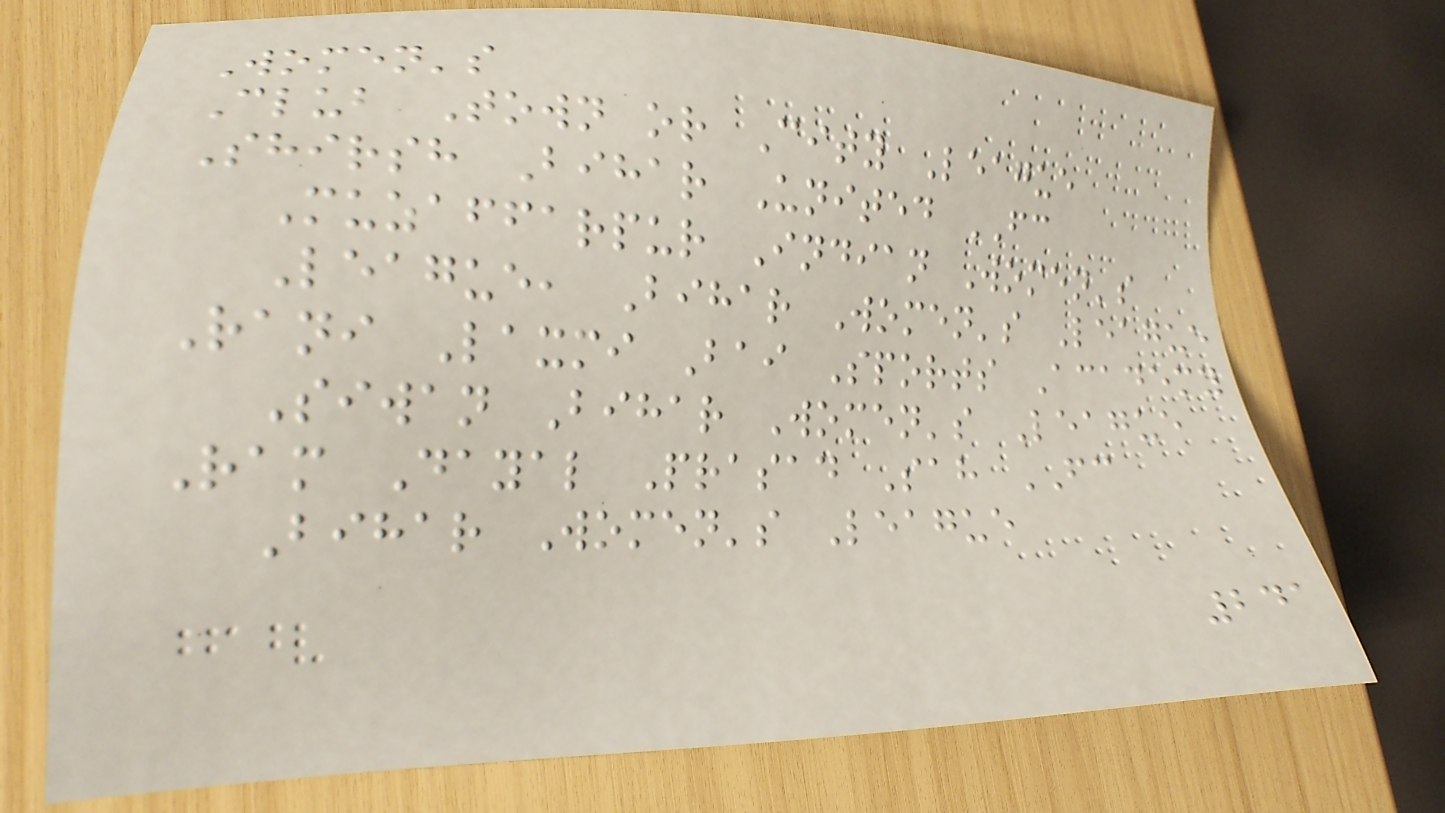Women's
Club Town or City League
Shirsh Bihar United FC
Muzaffarpur Indian Women's
League, Bihar Women's League
Rani Laxmi Bai Sports Academy
Siwan Bihar Women's League
Ram Dayal Prasad Sah FC
Bihar Women's League
241
